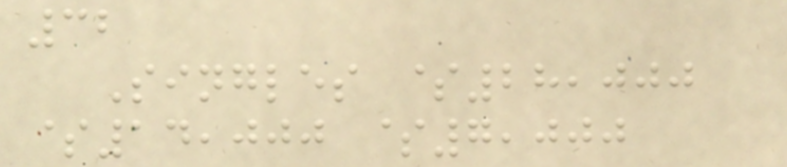32
Singles $28,000
$14,000 $7,000
